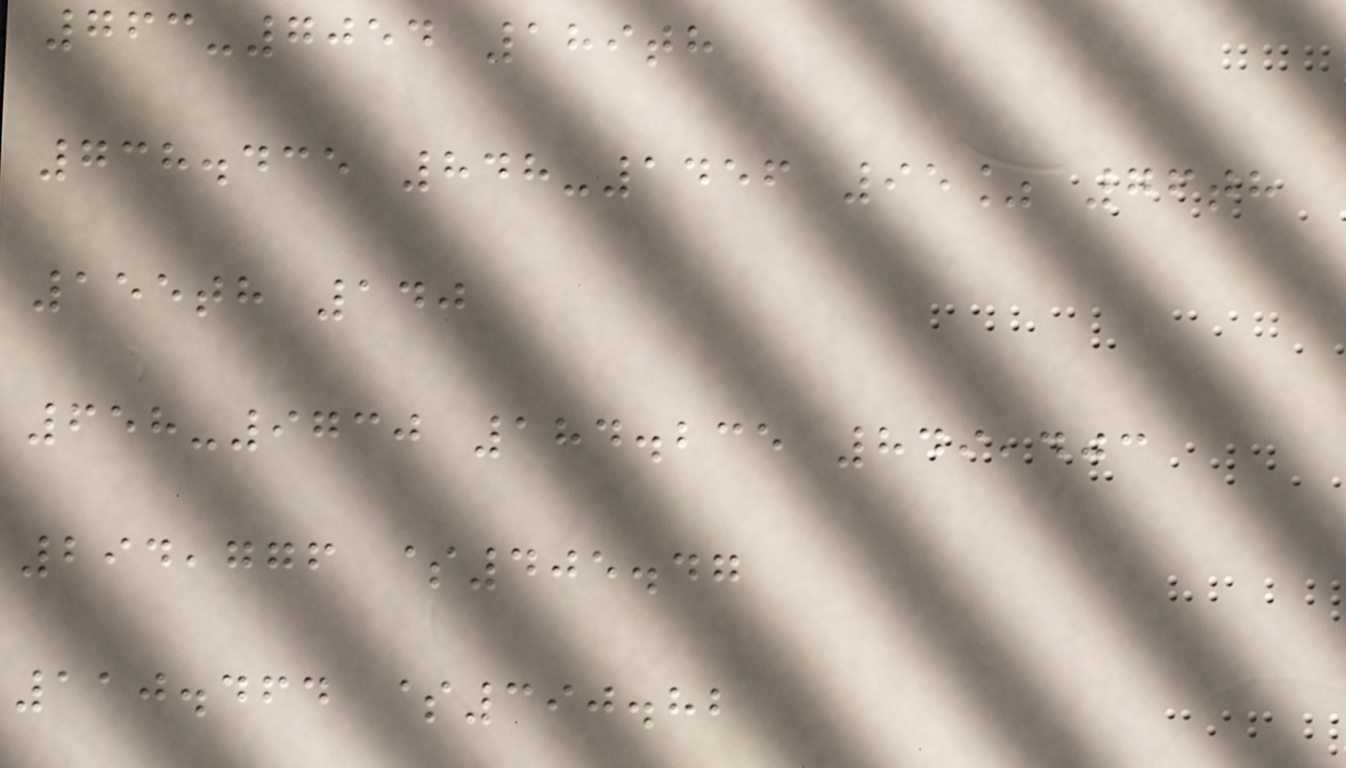763-7054 189th
738.435 848-1456 95% 76th
155th 140
658-9730 184.235 849,403
294,776 $405.47
110.464 $390.82
